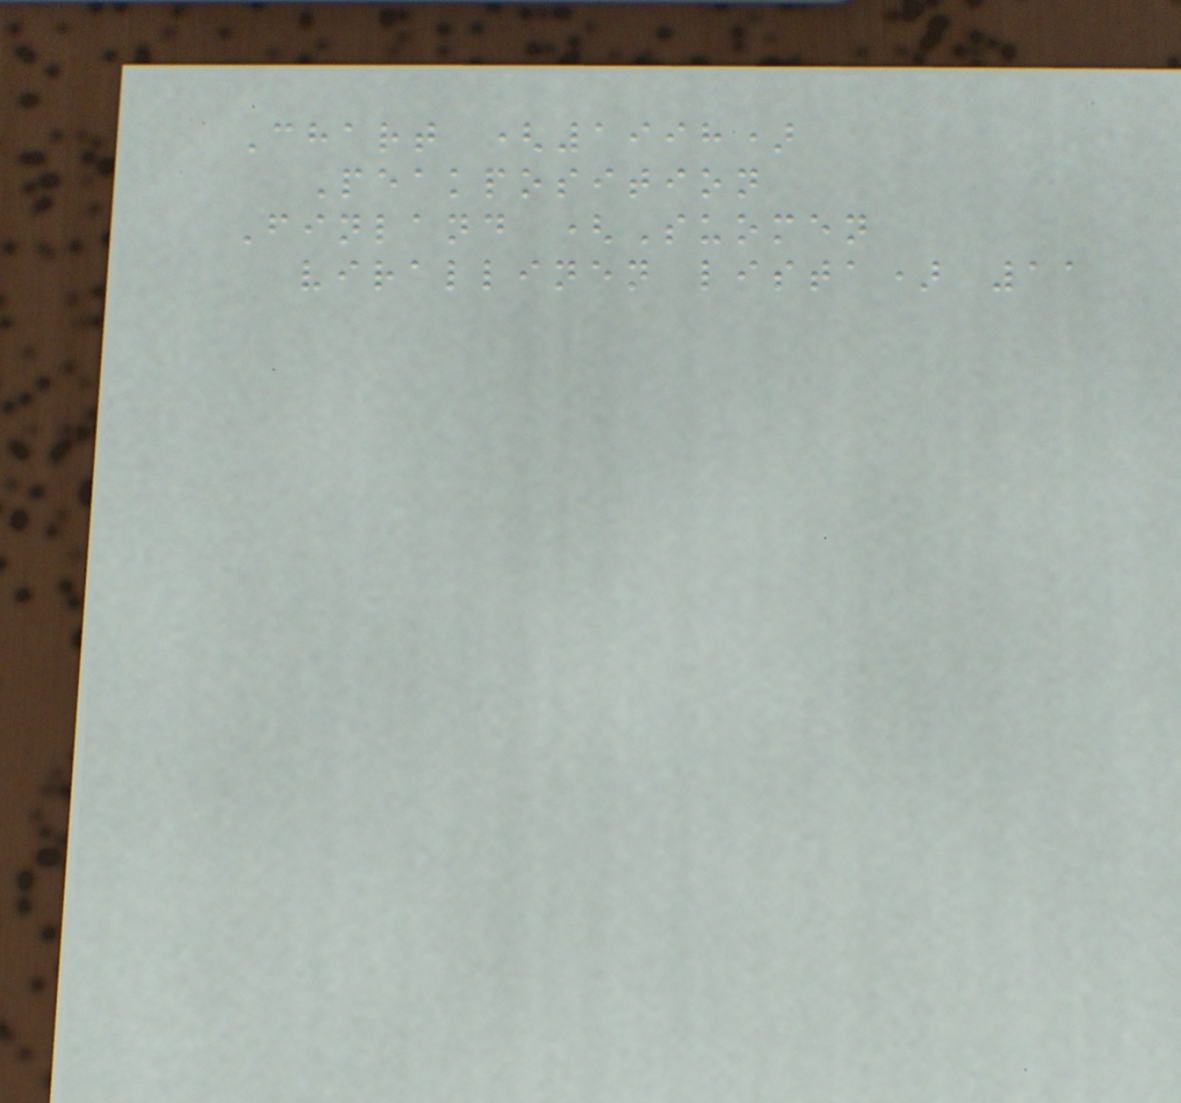Chart (1998)
Peakposition
Finland (Suomen
virallinen lista) 11
